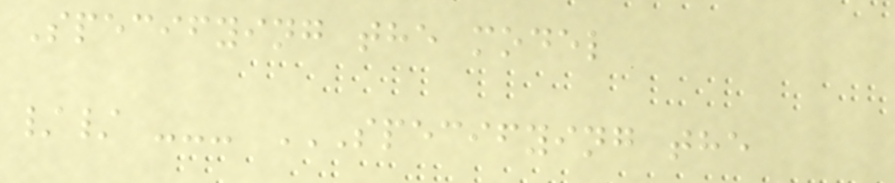Specifying the model
// --- SPECIFYING THE
